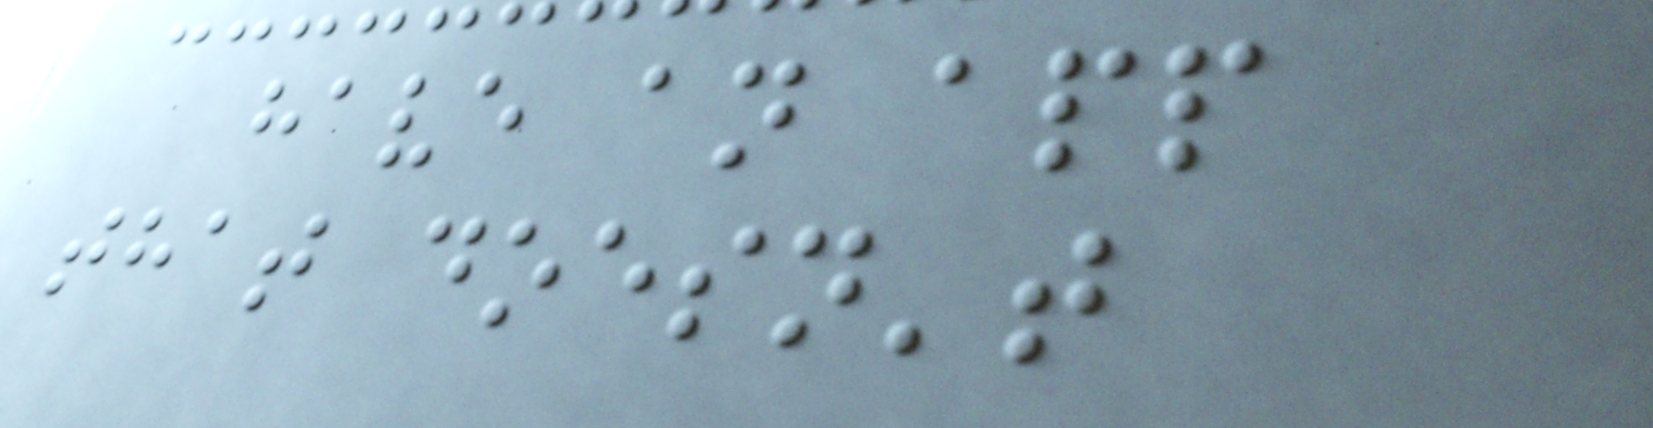have an app
that doesn't
